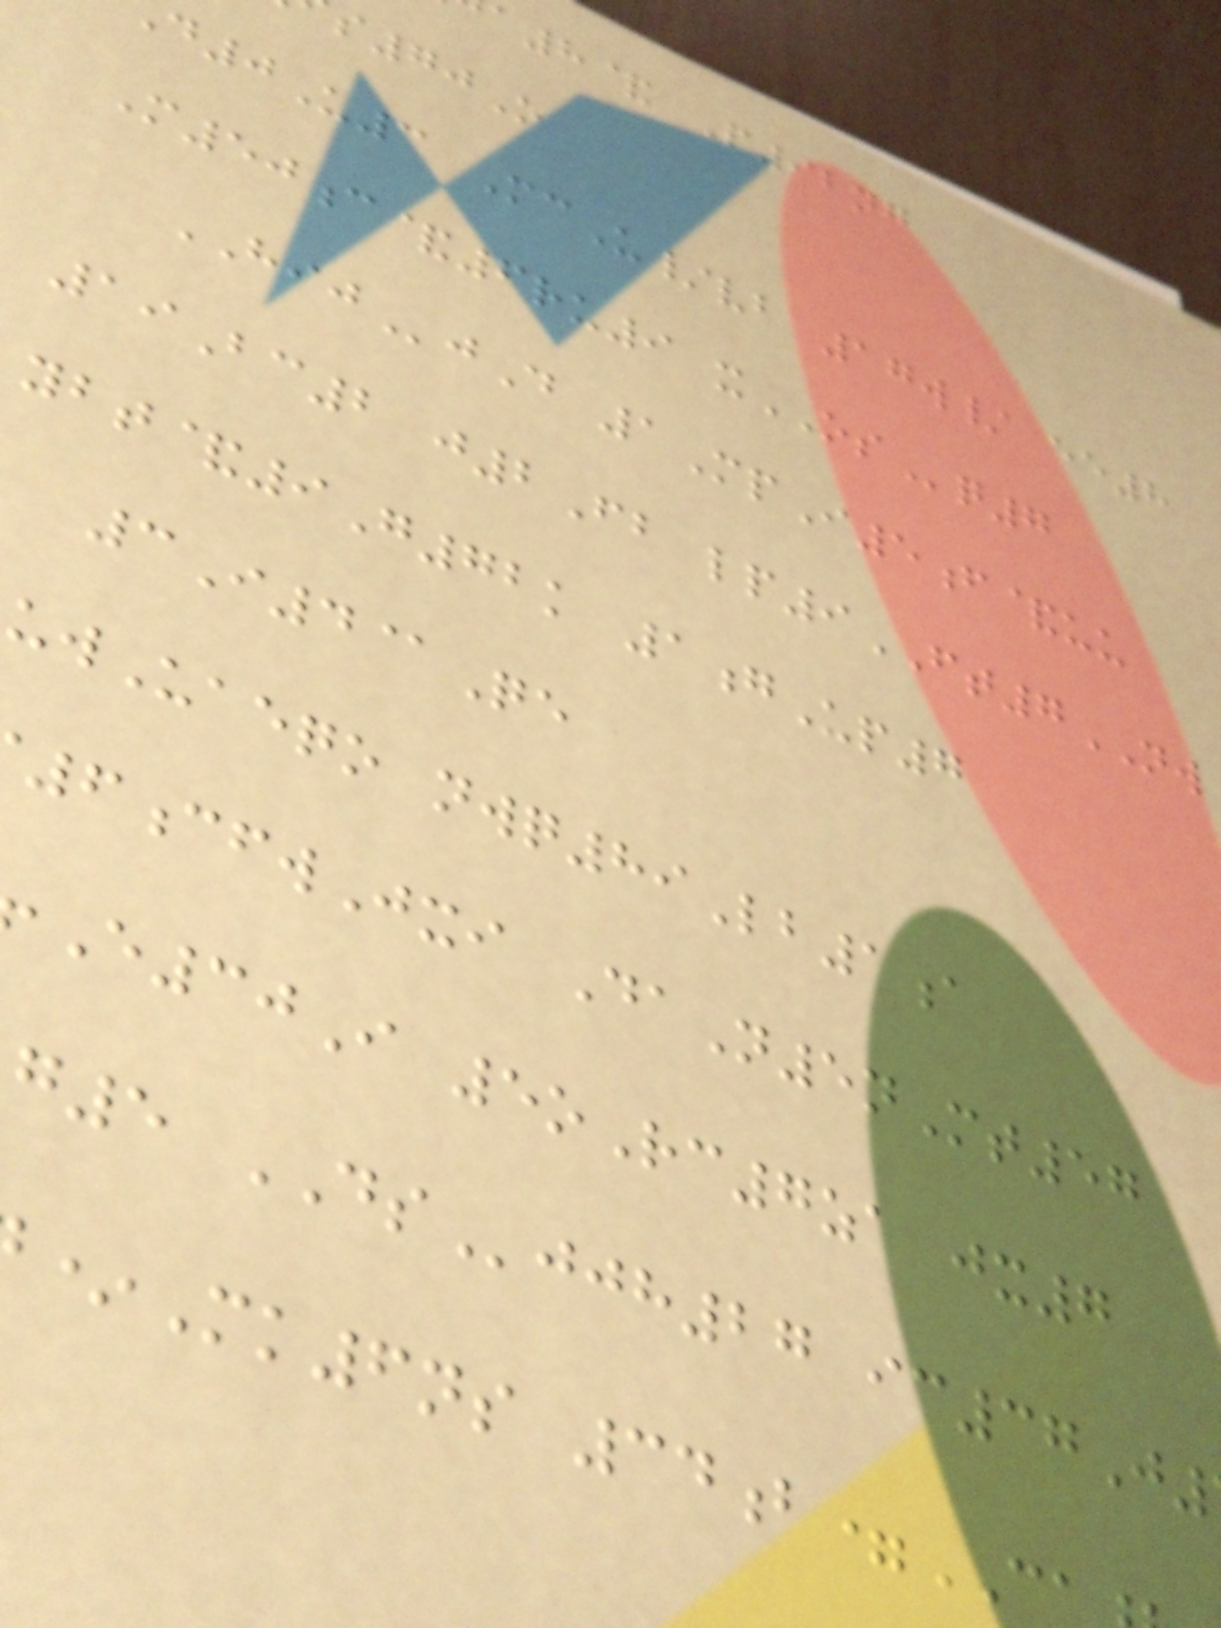a8& P92ng
s70O
0U3 McU/vb 17w/ ee8
M50c&6ru9 xOSq7
HIJjD 1MpI5f&uu
19Bc2 j2Fb lp9FT7NW
ybt&9G72k 1gUp7
3I4@Qe
wUaeqo nwq89Lb1a
6cfwJxi DaN5nMt57
E30I 5oRc7za jx7
g5 DSjjh27 ic37J
*Mk6ns 34b=
